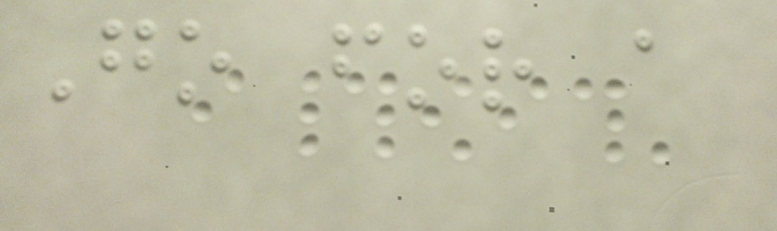Go for a
